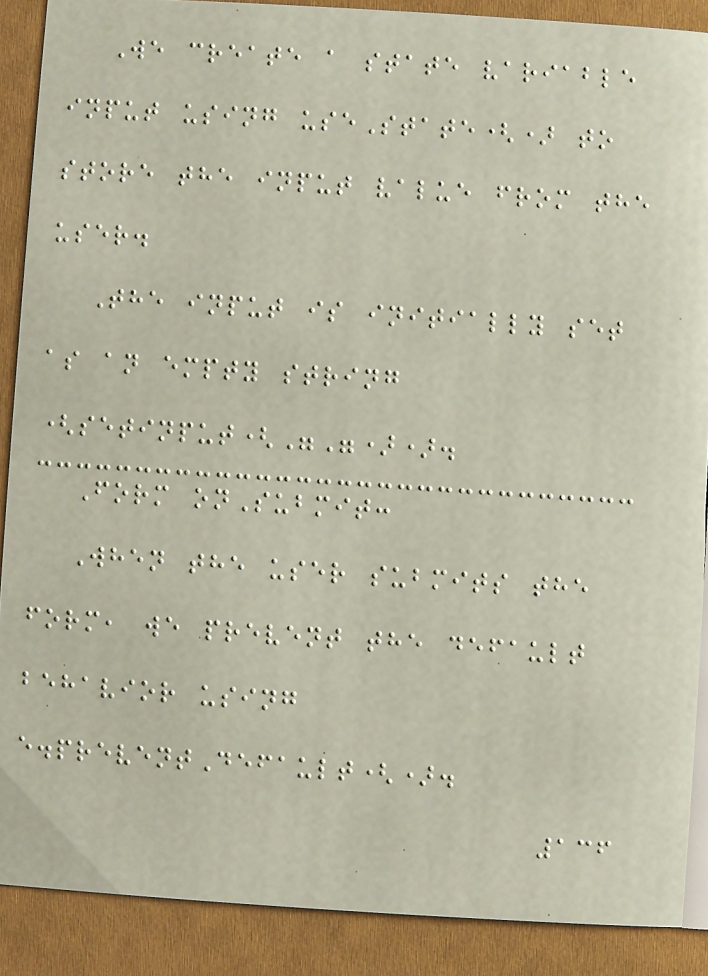We create a state variable
input using useState() to
store the input value from the
user.
The input is initially set
as an empty string
(setinput("")).
Form onSubmit:
When the user submits the
form, we prevent the default
behavior using
e.preventDefault().
136
